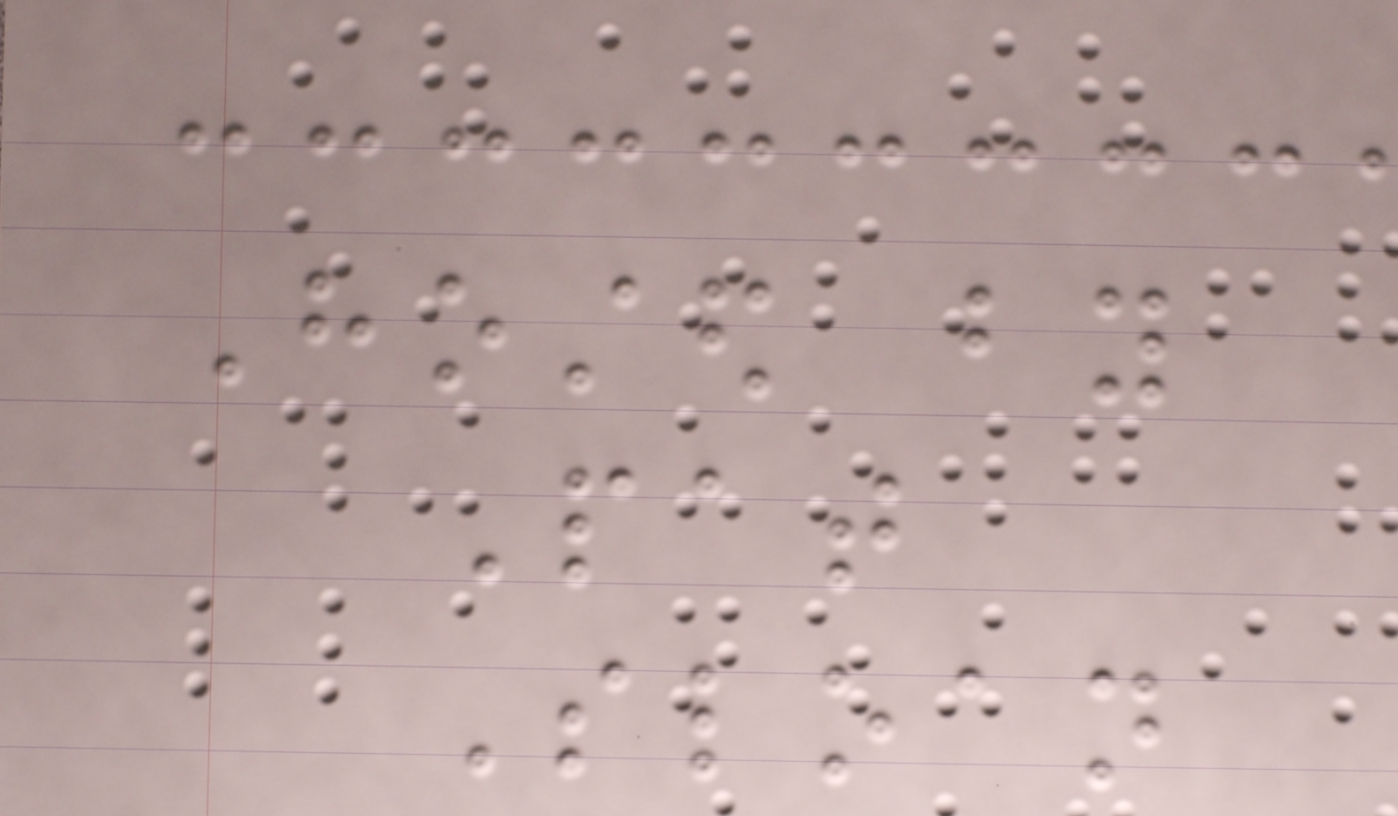Hosted by
Pat
Sloan
